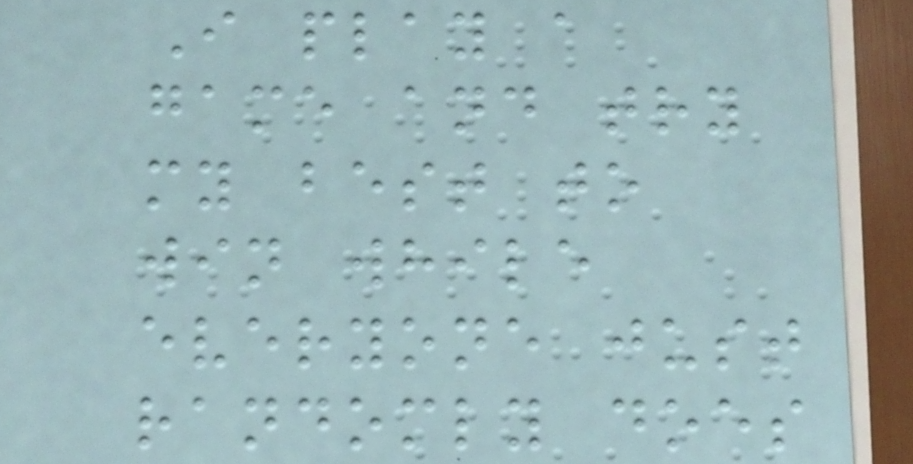I play a
game and try
my best to
win while
everyone just
randomly does
